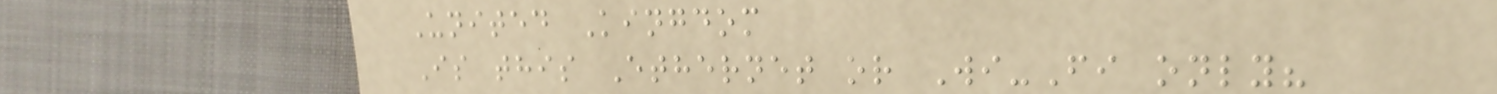United Kingdom
Is this Ethernet or Wi-Fi only?
